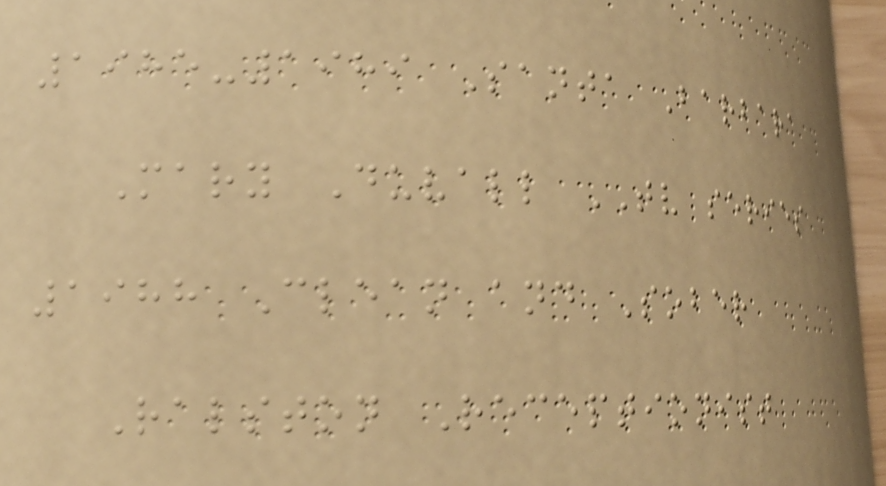1985-1989 Santa Barbara
Mary Duvall TV series
1988 Clean and Sober
Ralston Receptionist
